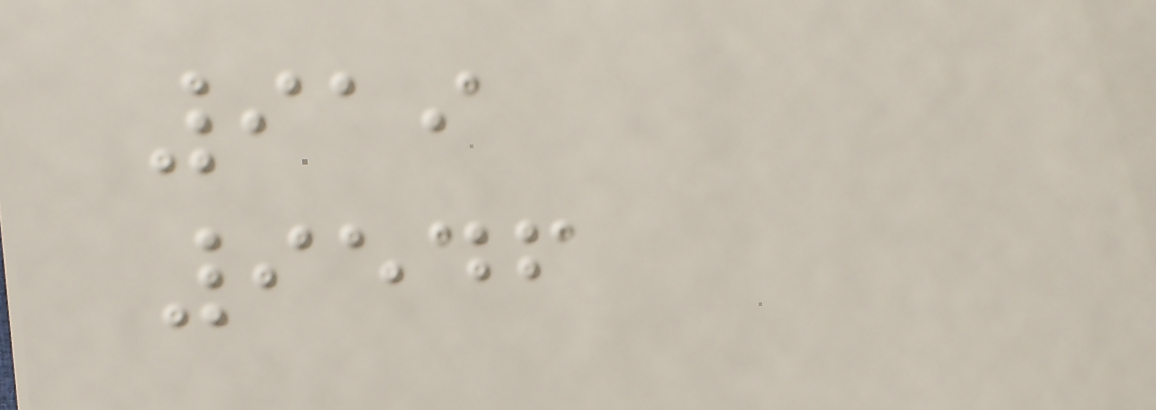919
9546
